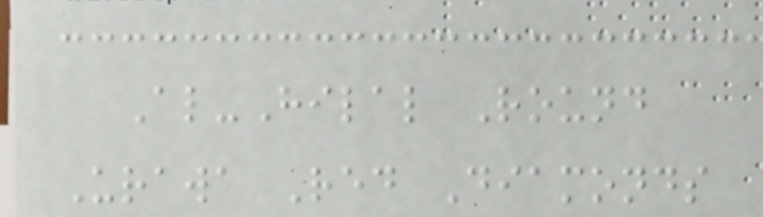Al-Hilal Round
Urawa Red Diamonds
